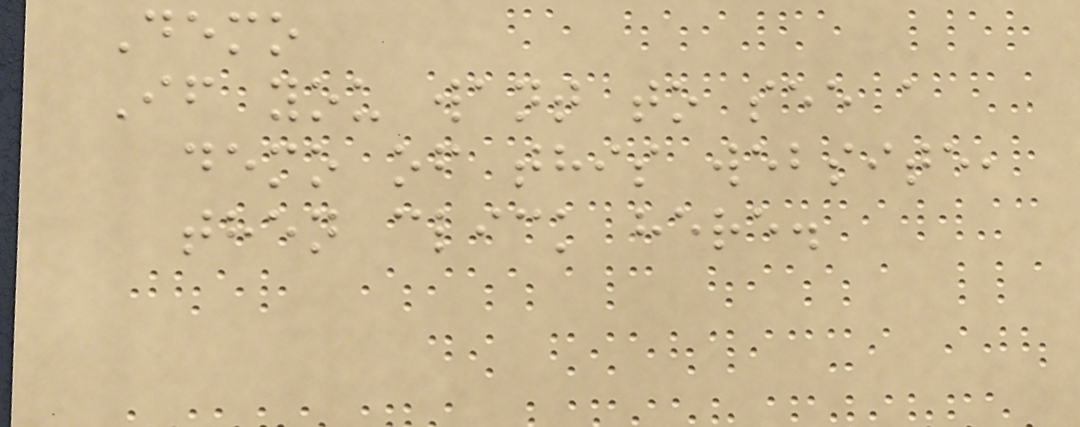Demo
If you want to see a
demo of this website,
then click here.
